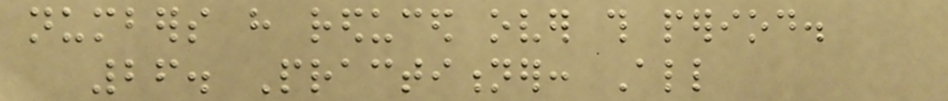numbers have reduced over this period.
26. Practitioner: All
